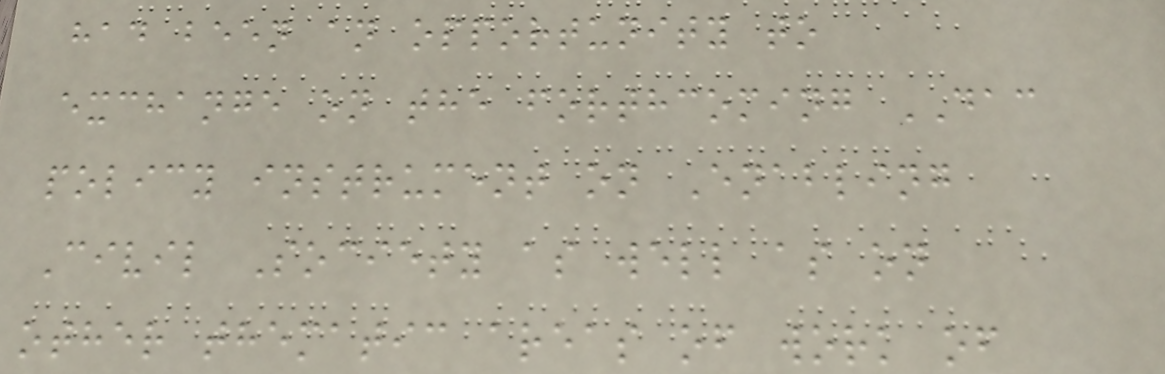had been an opportunity to
exchange on the forthcoming DAC
policy instrument on Enabling
Civil Society as well as on
other thematic areas of work of
